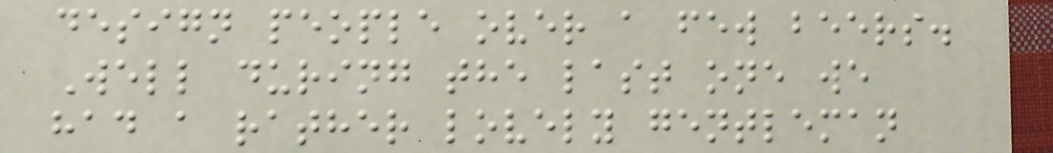design people over a few beers.
Well during the last one we
had a rather lovely gentleman
